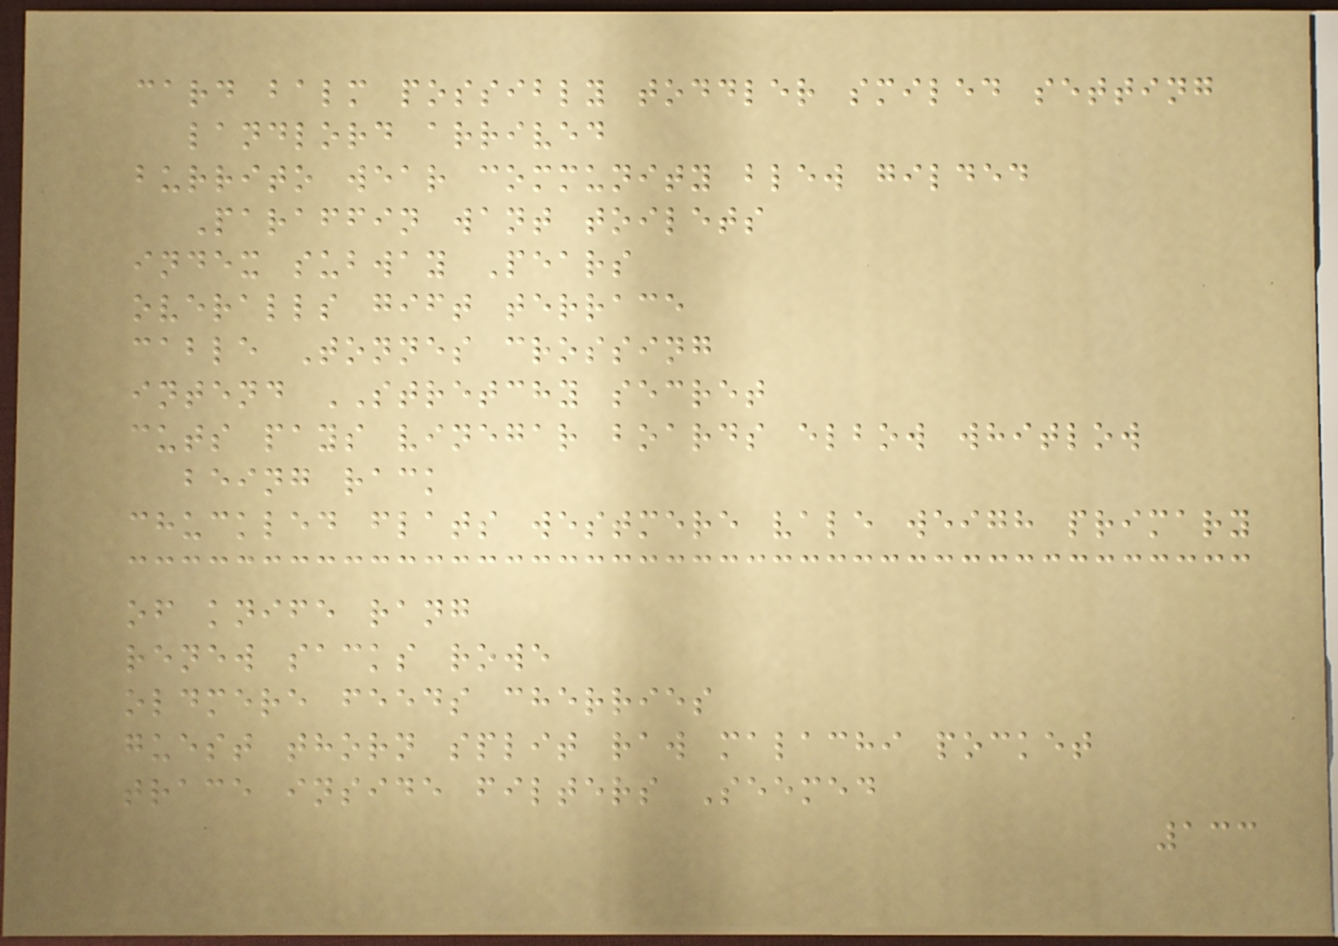card balm possibly toddler smiled setting
landlord arrived
burrito wear community blew gilded
Paraffin want toilets
index subway Pears
overalls gift terrace
cable Tonnes crossing
intend STRETCHY secret
cuts pays vinegar boards elbow whitlow
being rack
chuckled flats westmere vale weigh primary
of knife rang
renew sacks rowe
oldmere feeds cherries
guest thorn split raw malachi pocket
trace inside filters Seemed
133
